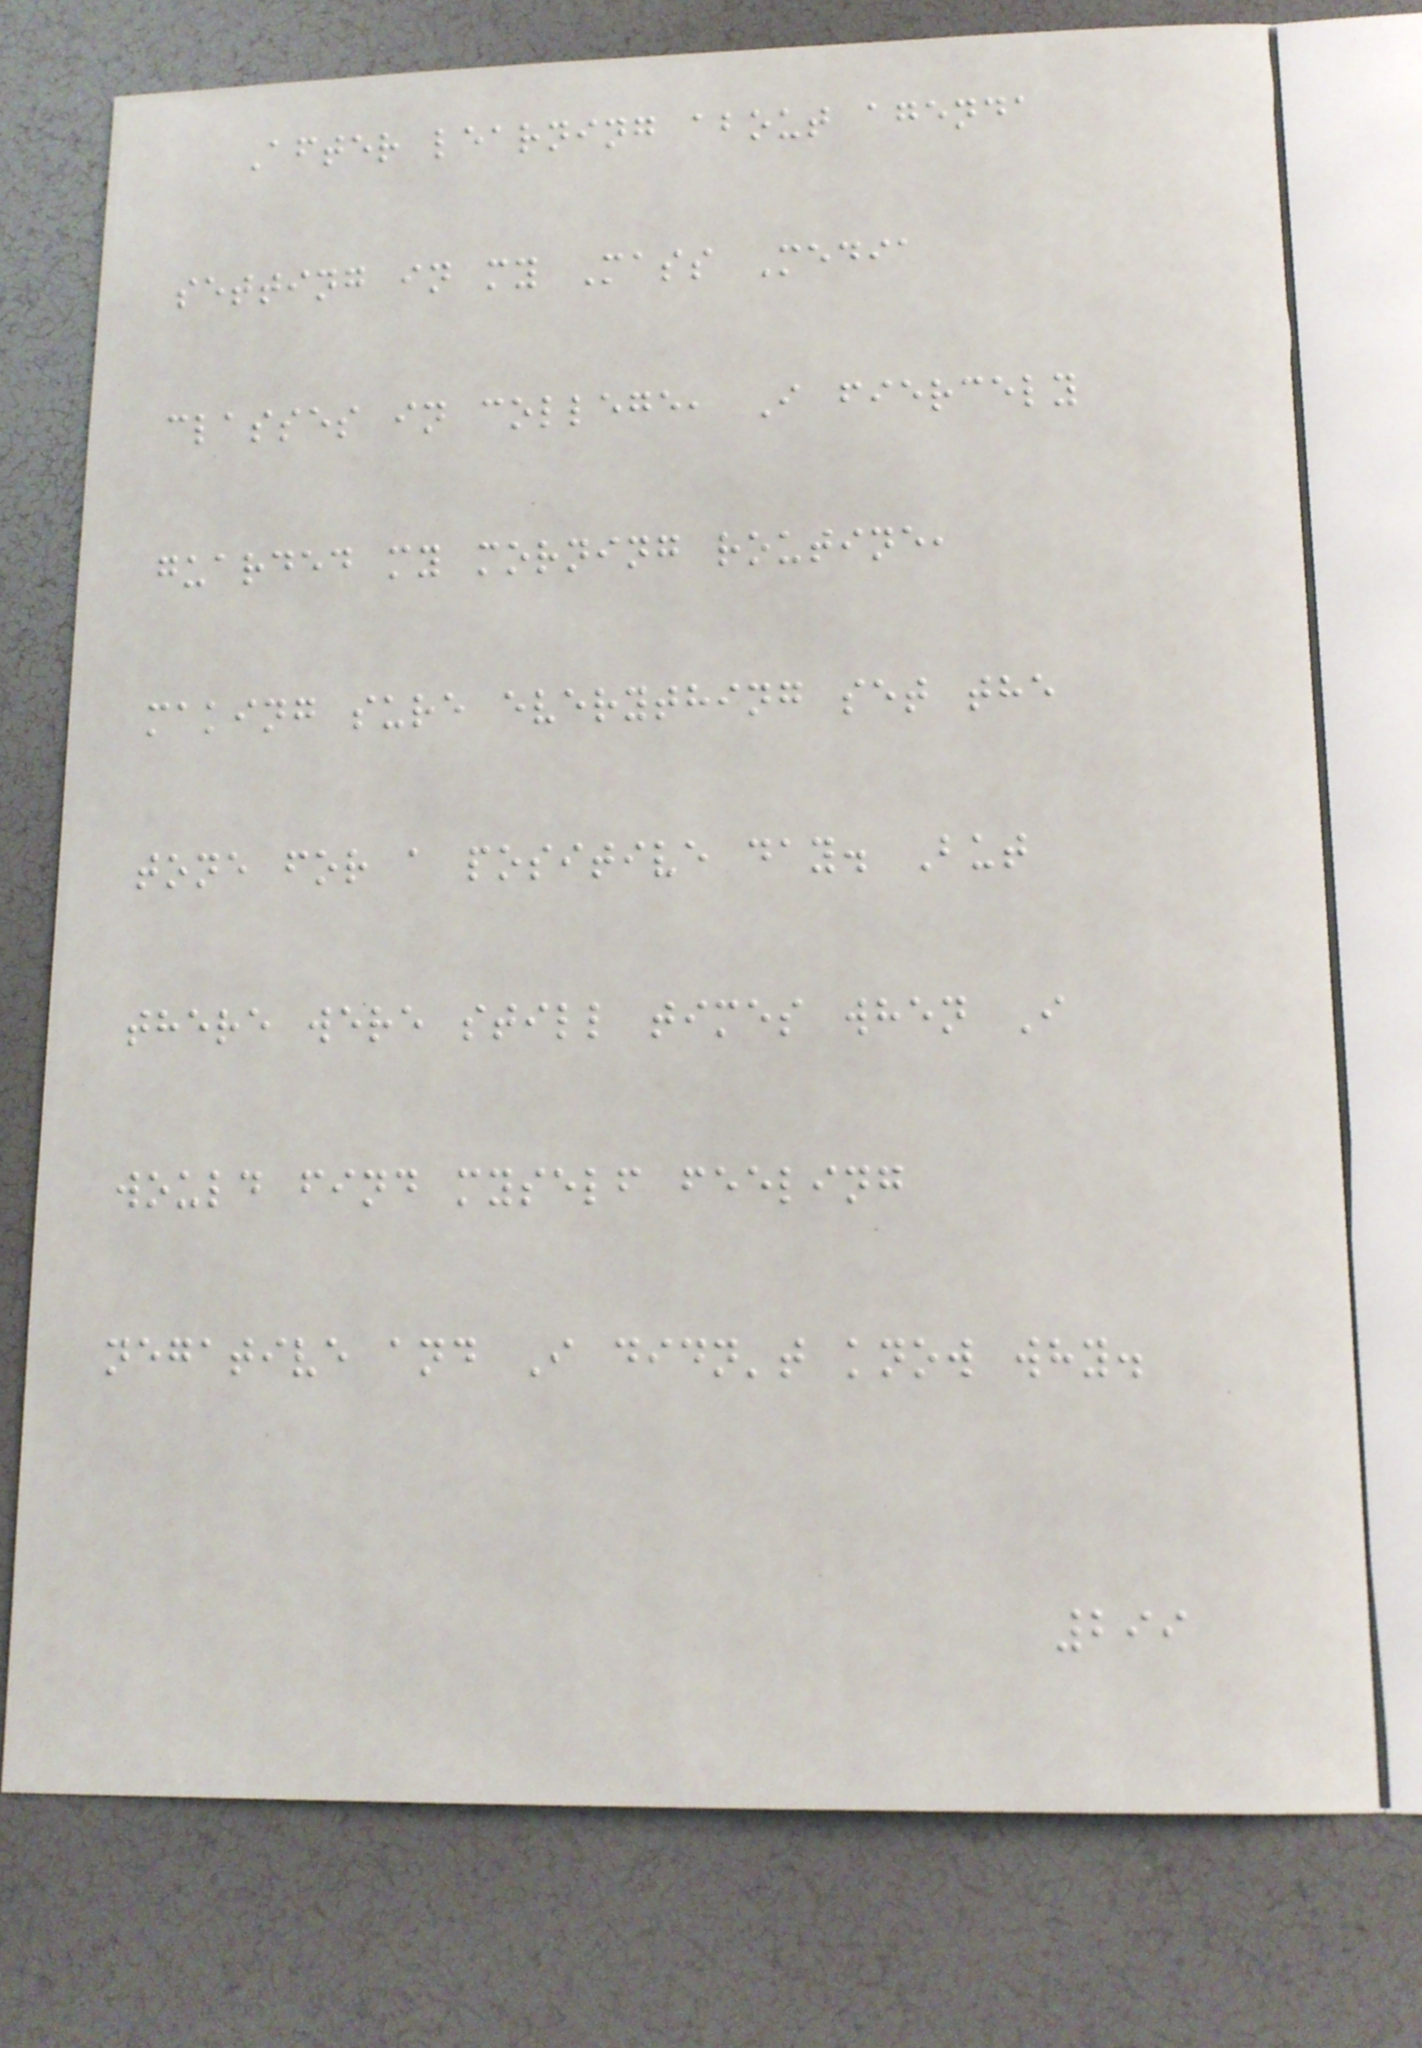After learning about agenda
setting in my Mass Media
classes in college, I fiercely
guarded my morning routine,
making sure everything set the
tone for a positive day. But
there were still times when I
would find myself feeling
negative and I didn't know why.
299
